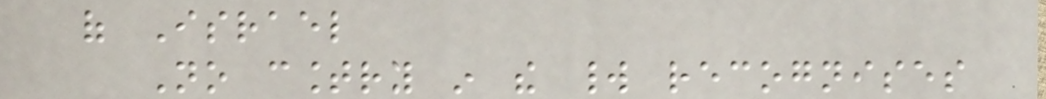of Israel
No country in the world recognises
